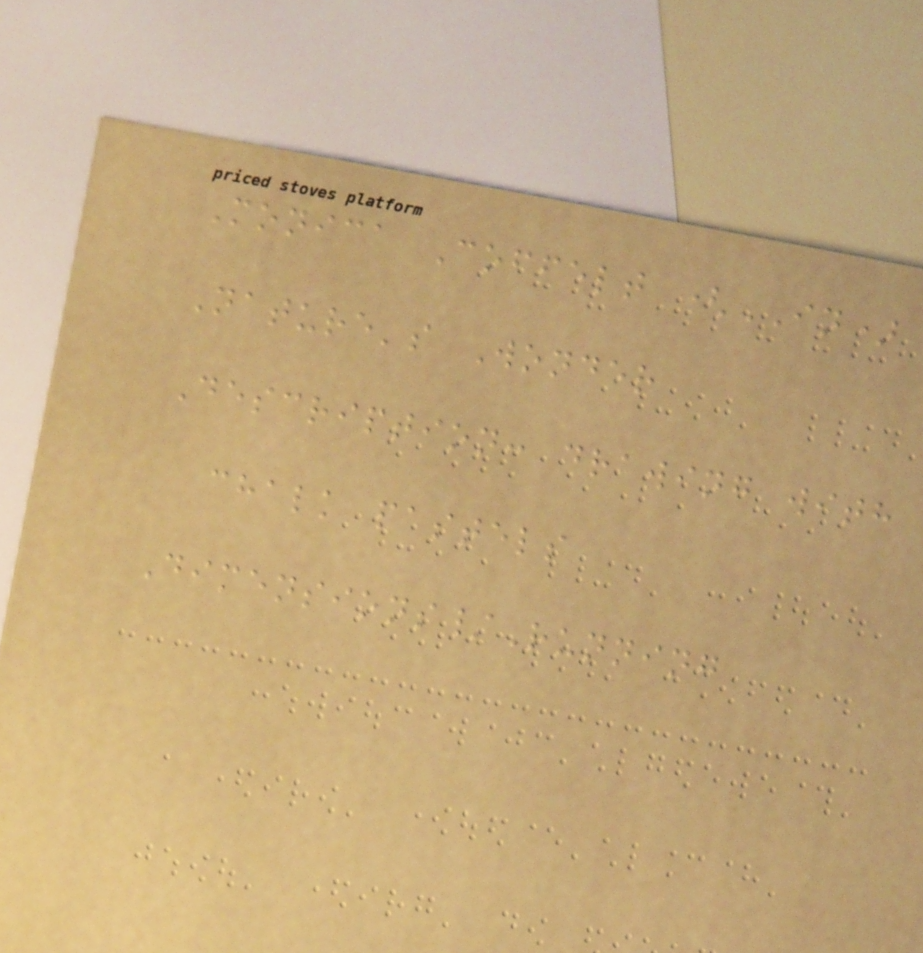Monica Coffelt (IN)
Nature's Wonder
Description: drawing with
chalk pastels
Dimensions/Running
